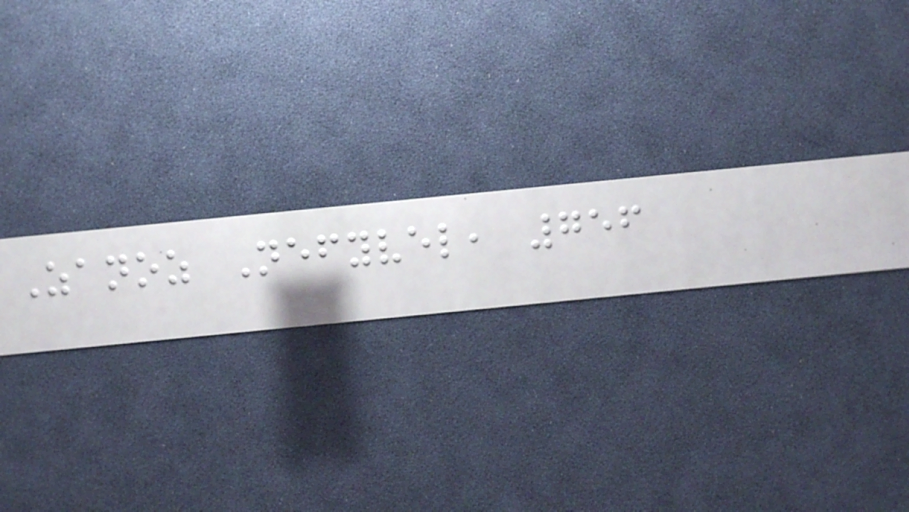Zanoz Nefyvel, 756
